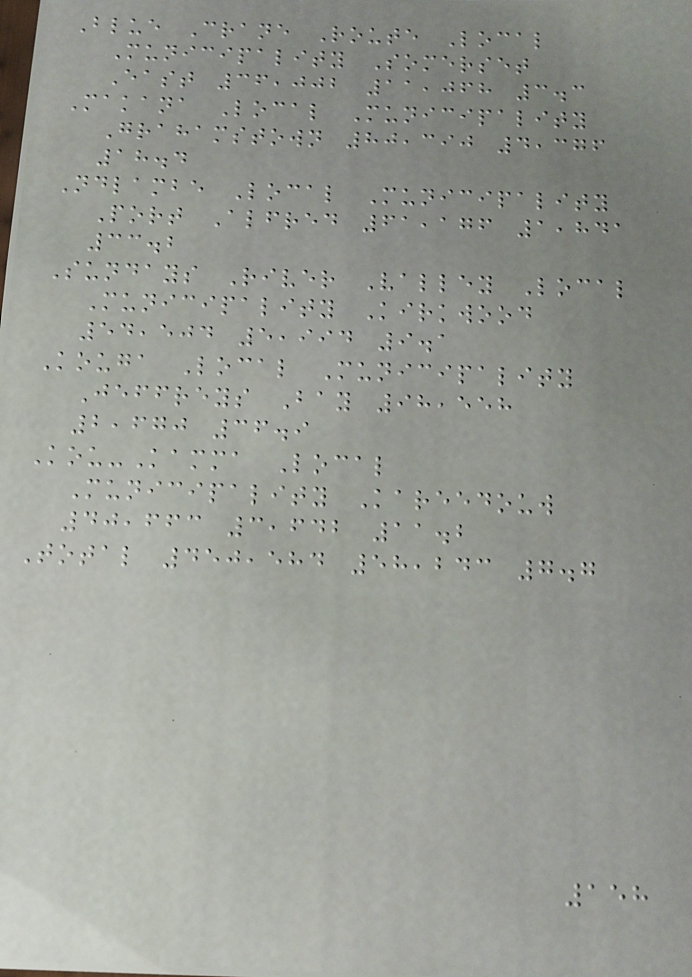Blue Crane Route Local
Municipality Somerset
East 36,002 11,068 3.3
Makana Local Municipality
Grahamstown 80,390 4,376
18.4
Ndlambe Local Municipality
Port Alfred 61,176 1,841
33.2
Sundays River Valley Local
Municipality Kirkwood
54,504 5,994 9.1
Kouga Local Municipality
Jeffreys Bay 98,558
2,670 36.9
Kou-Kamma Local
Municipality Kareedouw
40,663 3,642 11.2
Total 450,584 58,243 7.7
158
